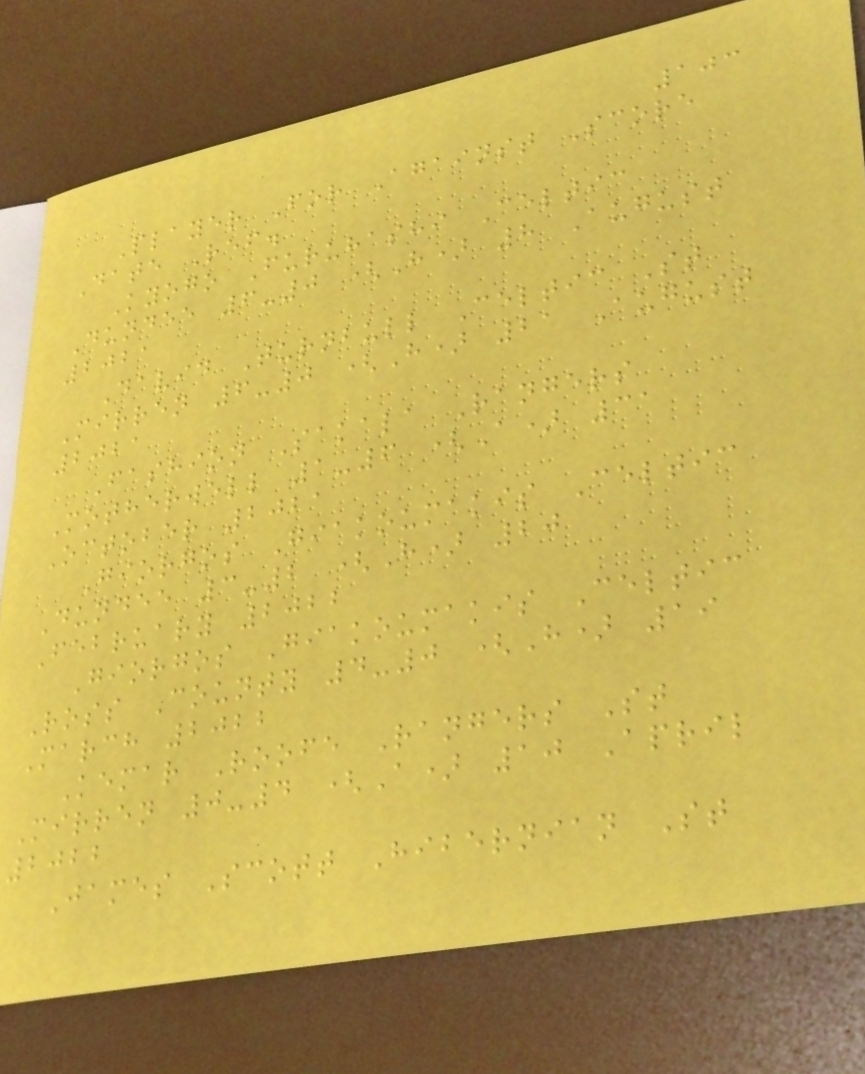103
Player For Against Score
Date Ref.
Kyogo Furuhashi Celtic
Dundee 6-0 (H) 8 August
2021
David Turnbull Celtic St
Mirren 6-0 (H) 21 August
2021
Fashion Sakala Rangers
Motherwell 1-6 (A) 31
October 2021
Giorgos Giakoumakis Celtic
Dundee 3-2 (H) 20
February 2022
Giorgos Giakoumakis Celtic
Ross County 4-0 (H) 19
March 2022
Kemar Roofe Rangers St
Mirren 0-4 (A) 10 April
2022
James Scott Hibernian St
